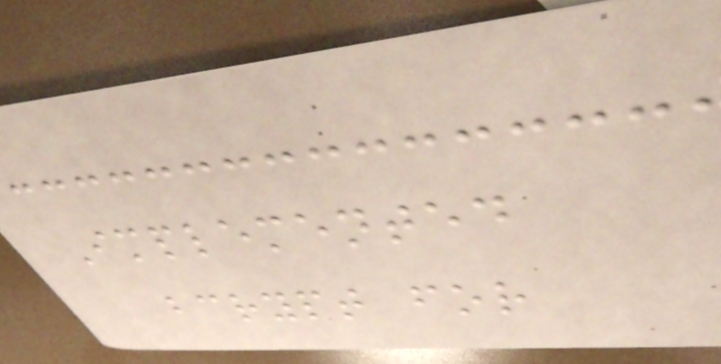Implemented
bcrypt for
